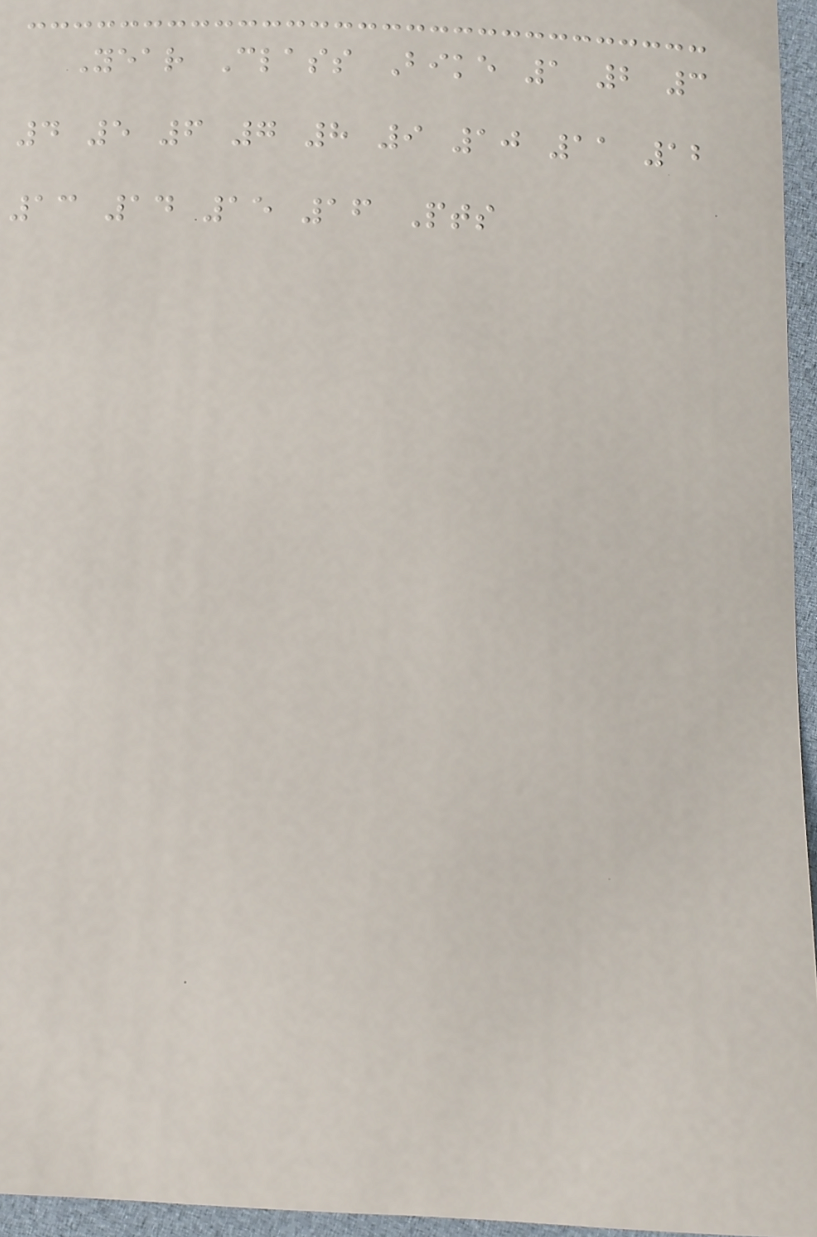Year Class Bike 1 2 3
4 5 6 7 8 9 10 11 12
13 14 15 16 Pts
